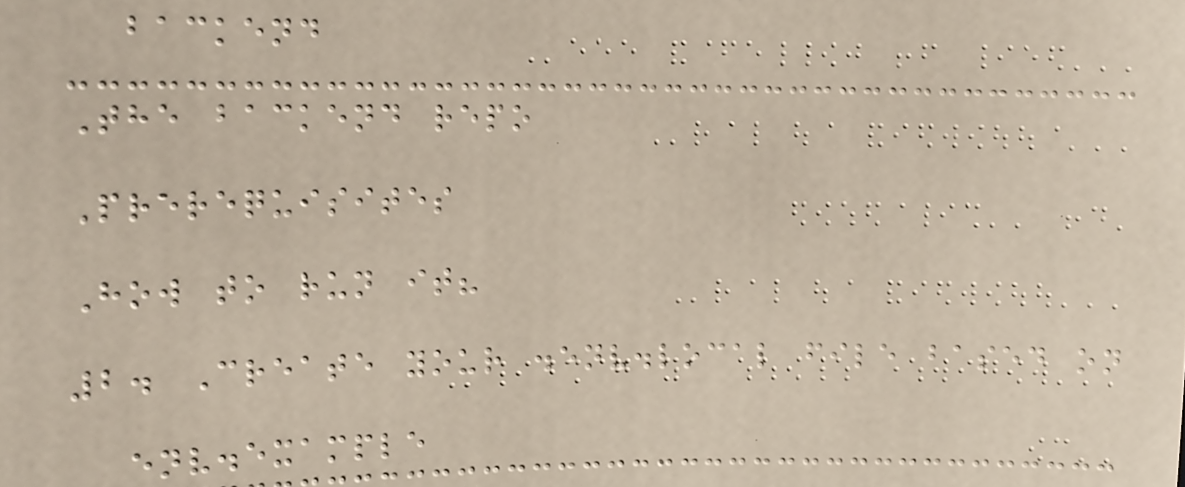backend
The backend repo
Prerequisites
How to run it?
2. Create your .env.local file based on
env.example
